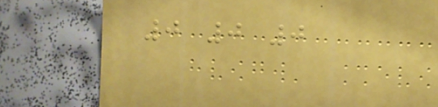0 0 0
